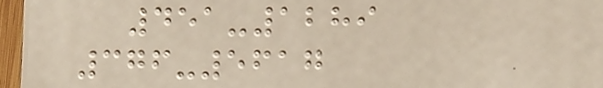451-1289
376-5617
